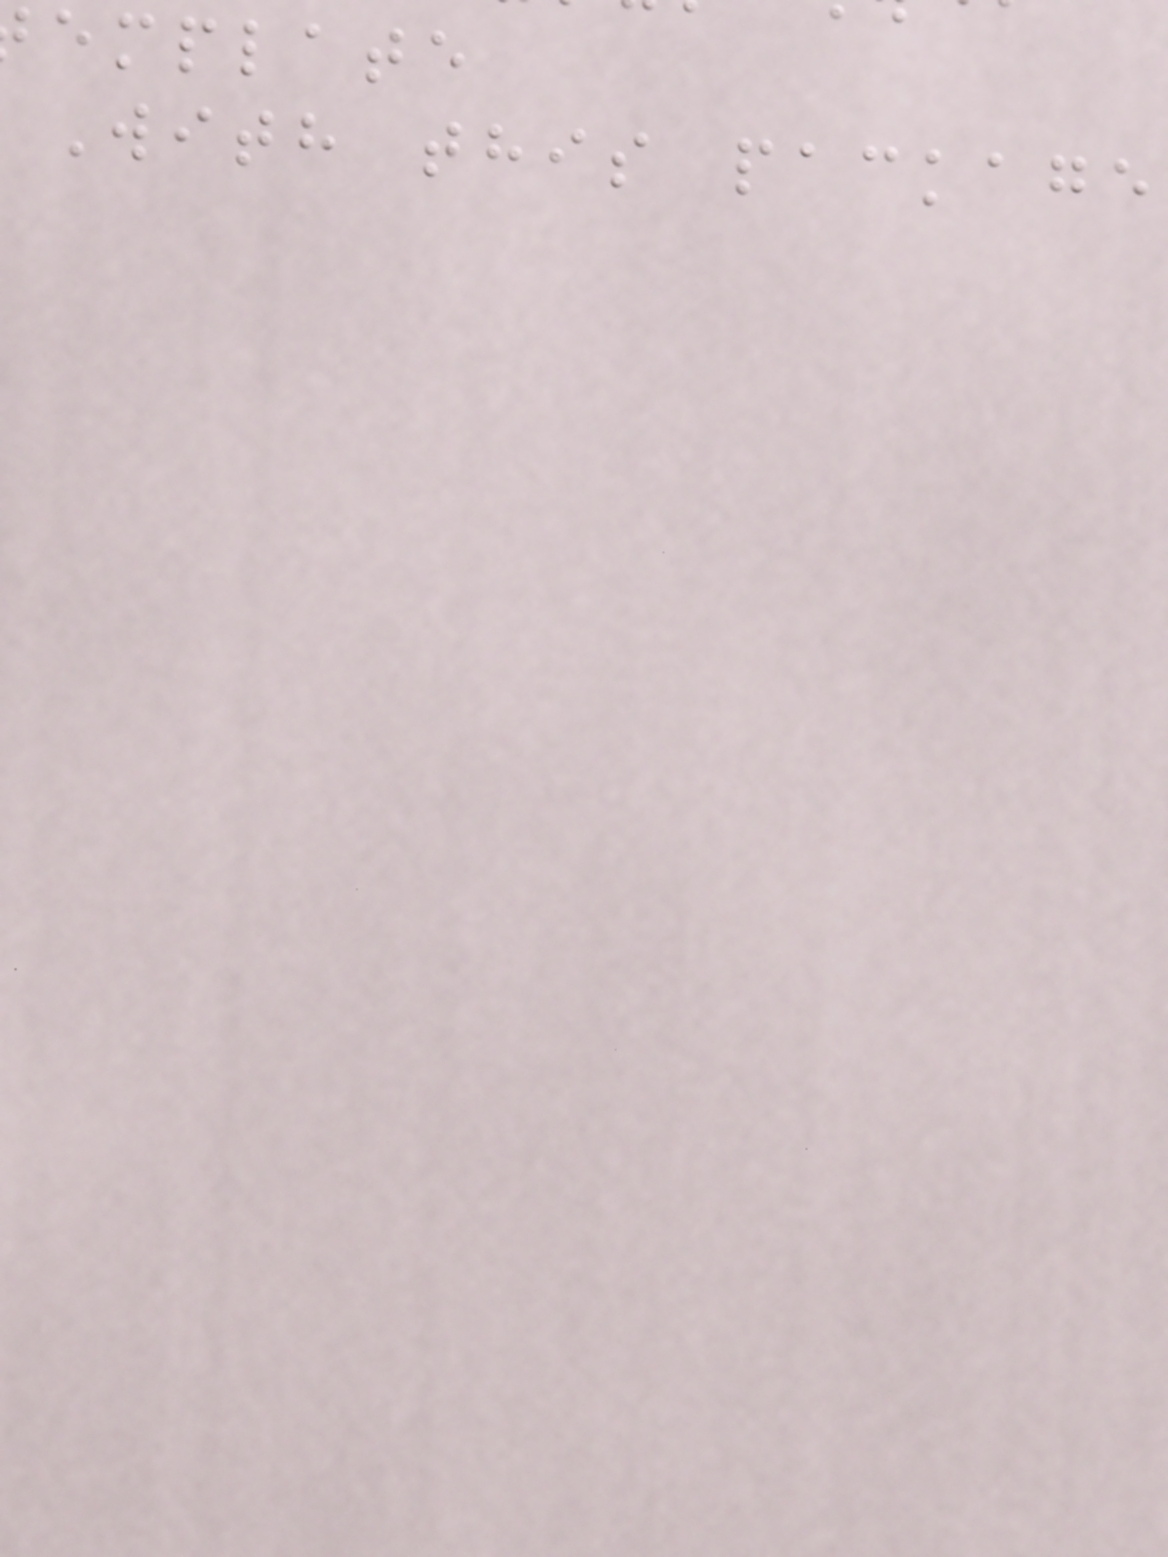emplate
With this package
